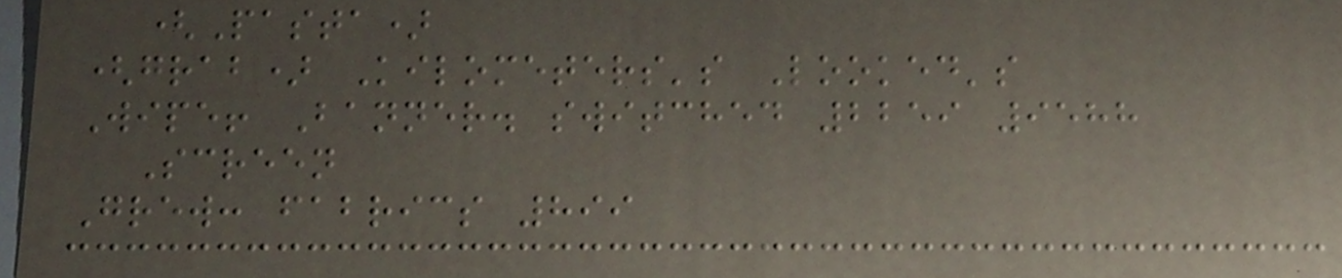(Pasta)
(grab) Kilometers's Looked's
Wipe! Banner. switched 2259 9588
Screen
Grew: fabrics 899
